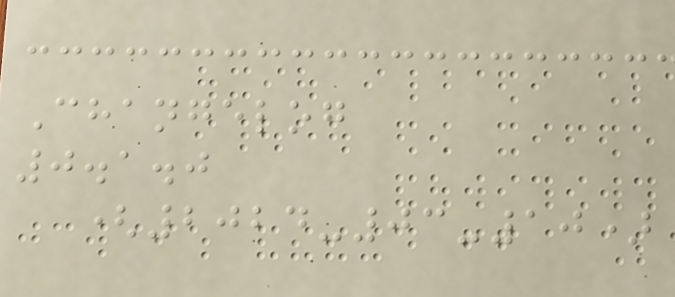Changelog
0.1.0
(2024-03-10)
